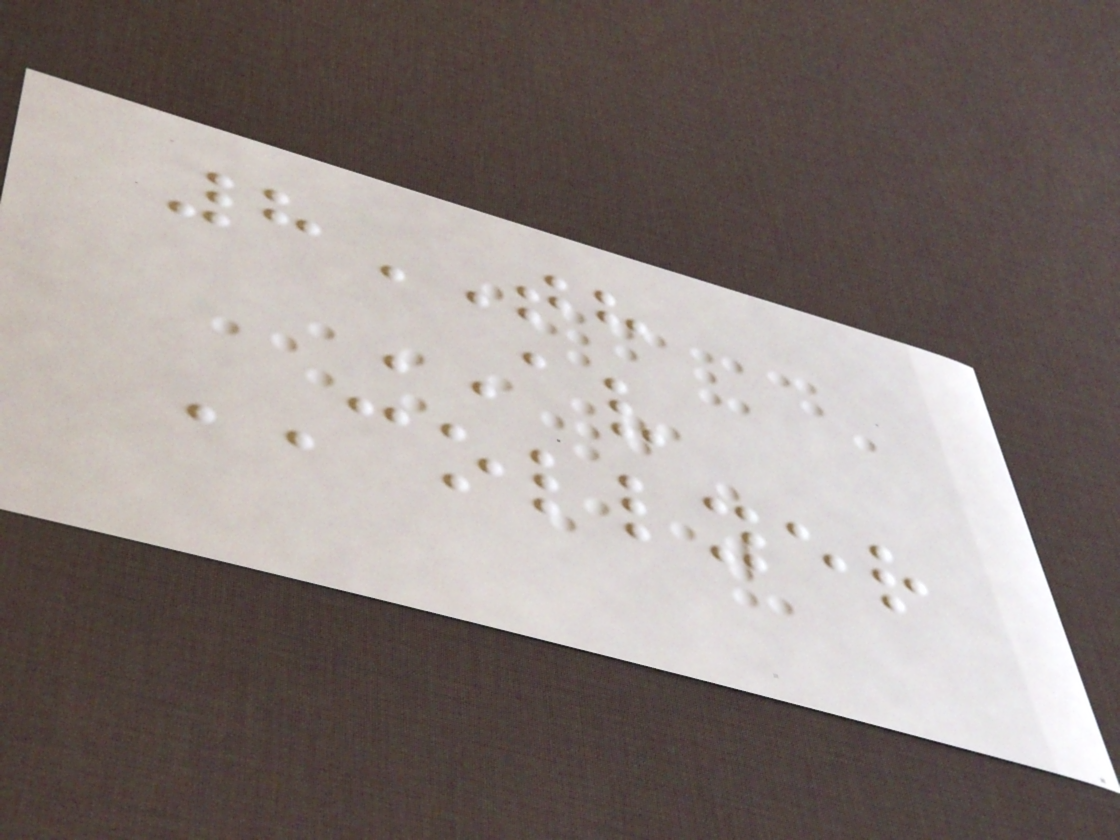8TH
AV
COLLYER
